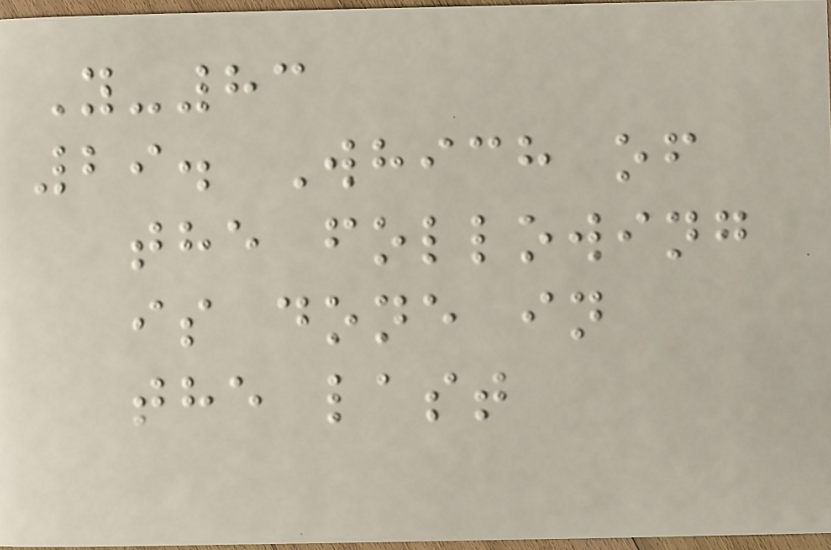Y-83
29. Which of
the following
is done in
the last
